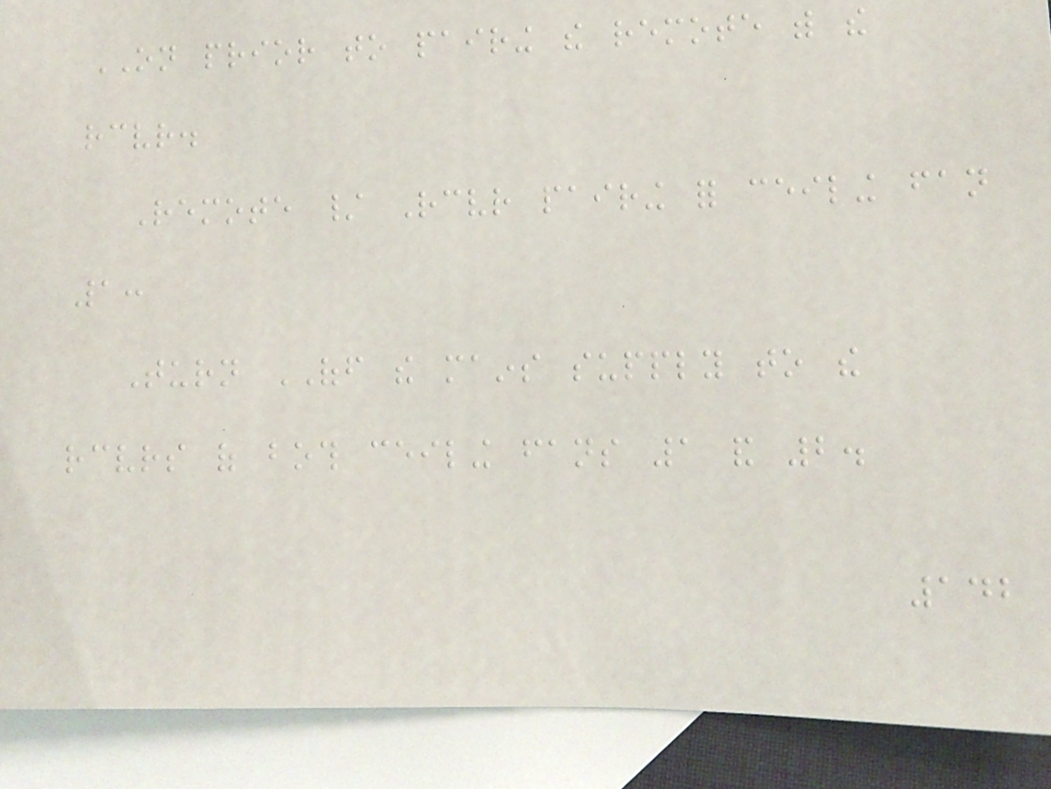ON prior to pairing the remote with the
receiver.
Remote / Receiver pairing for ceiling fan
1:
Turn OFF the mains supply to the
receivers of both ceiling fans 1 and 2.
142
